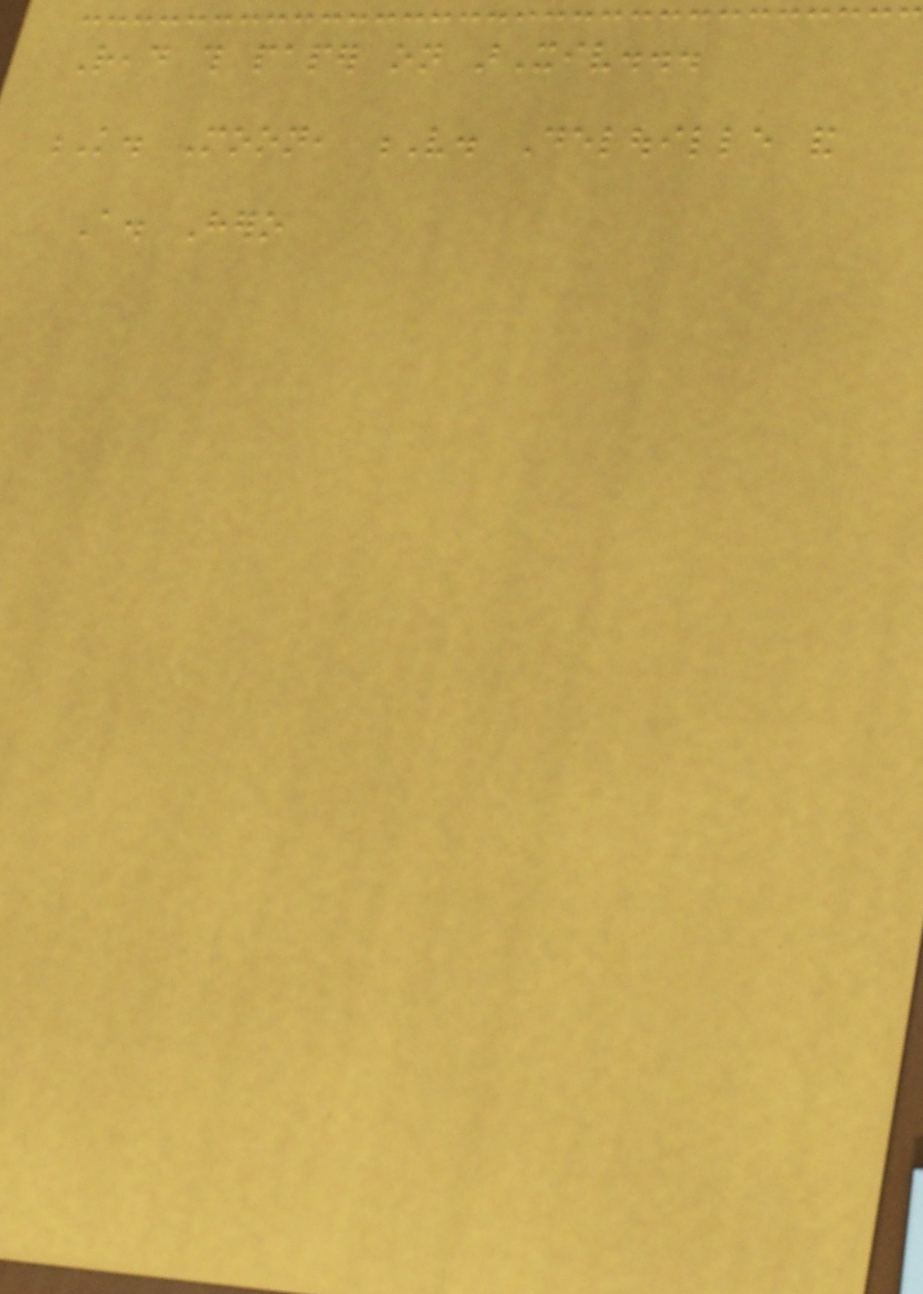Read this paper on arXiv...
K. Moon, V. Delouille and
A. Hero
